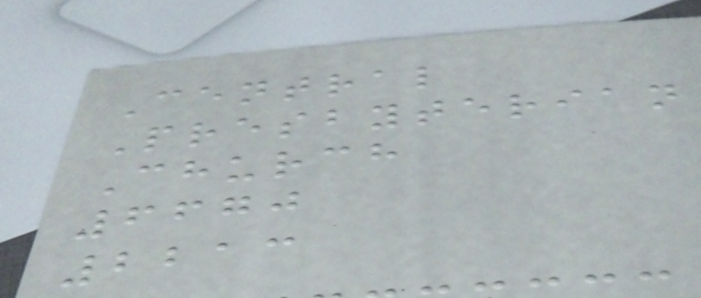Central
Presbyterian
Church
6670
2213
